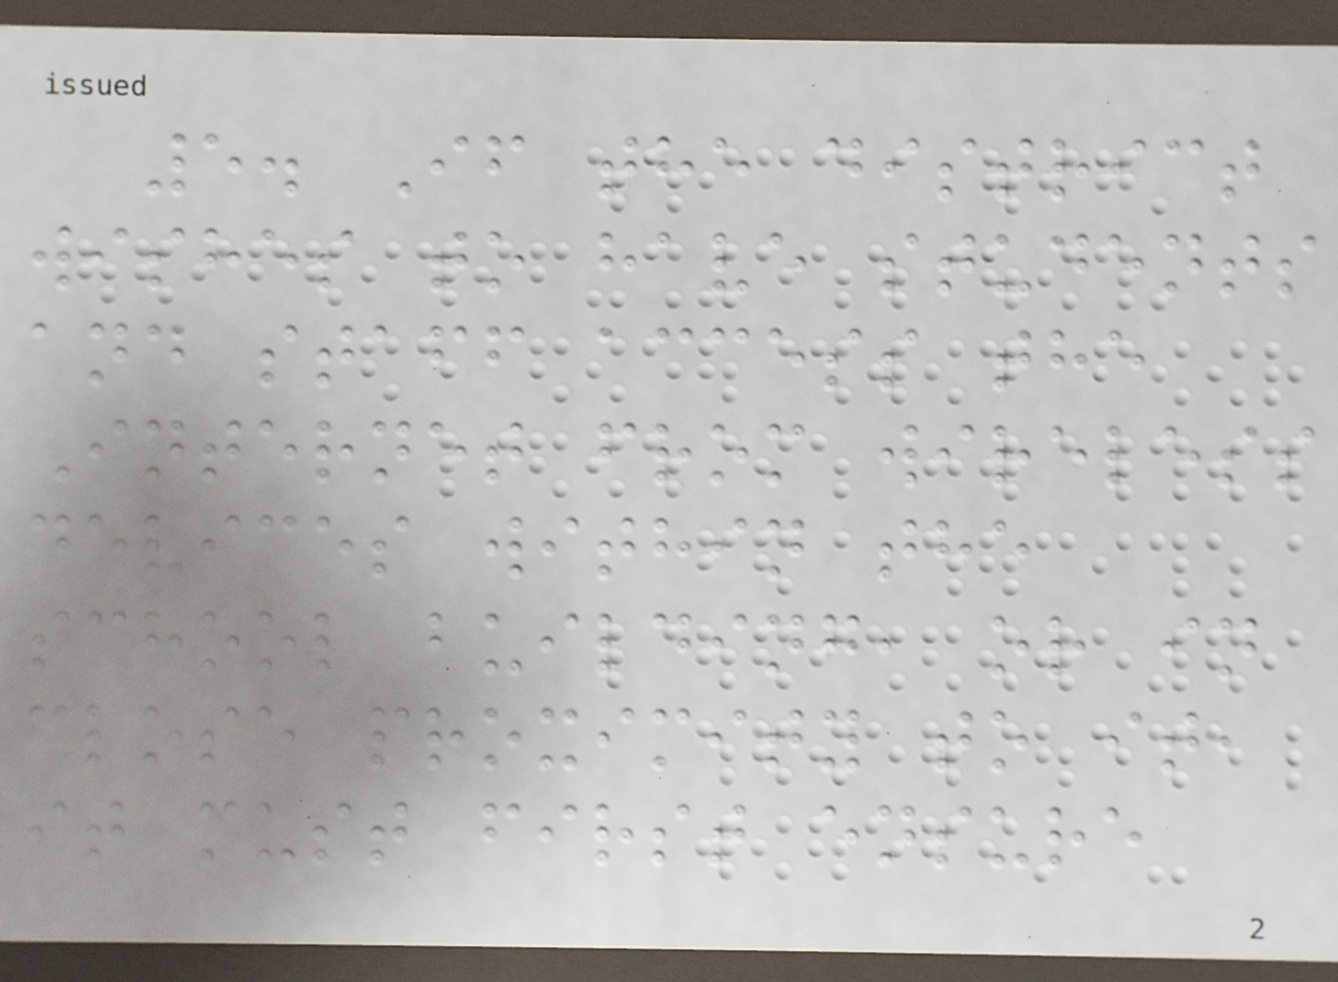5. If the district
wishes to have students
and staff access the
Internet from wireless
devices within the
school building, or in
close proximity to it,
it must first ensure
